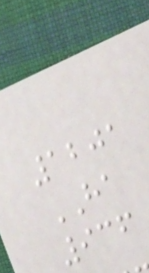1201
HA
936
